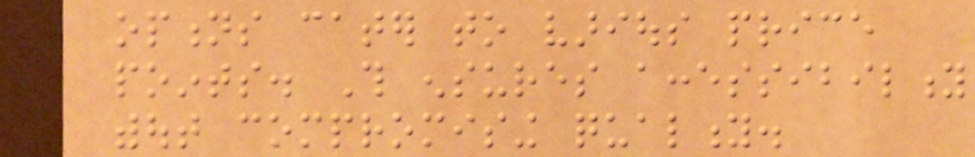options cater to various price
points. This ensures accessibility
without compromising quality.
